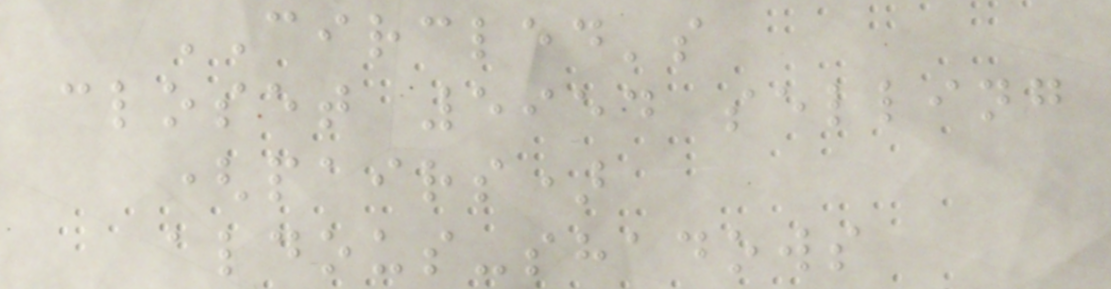CIRCLED's
closet 5954 selling
(pairs)
aldous-shadows
